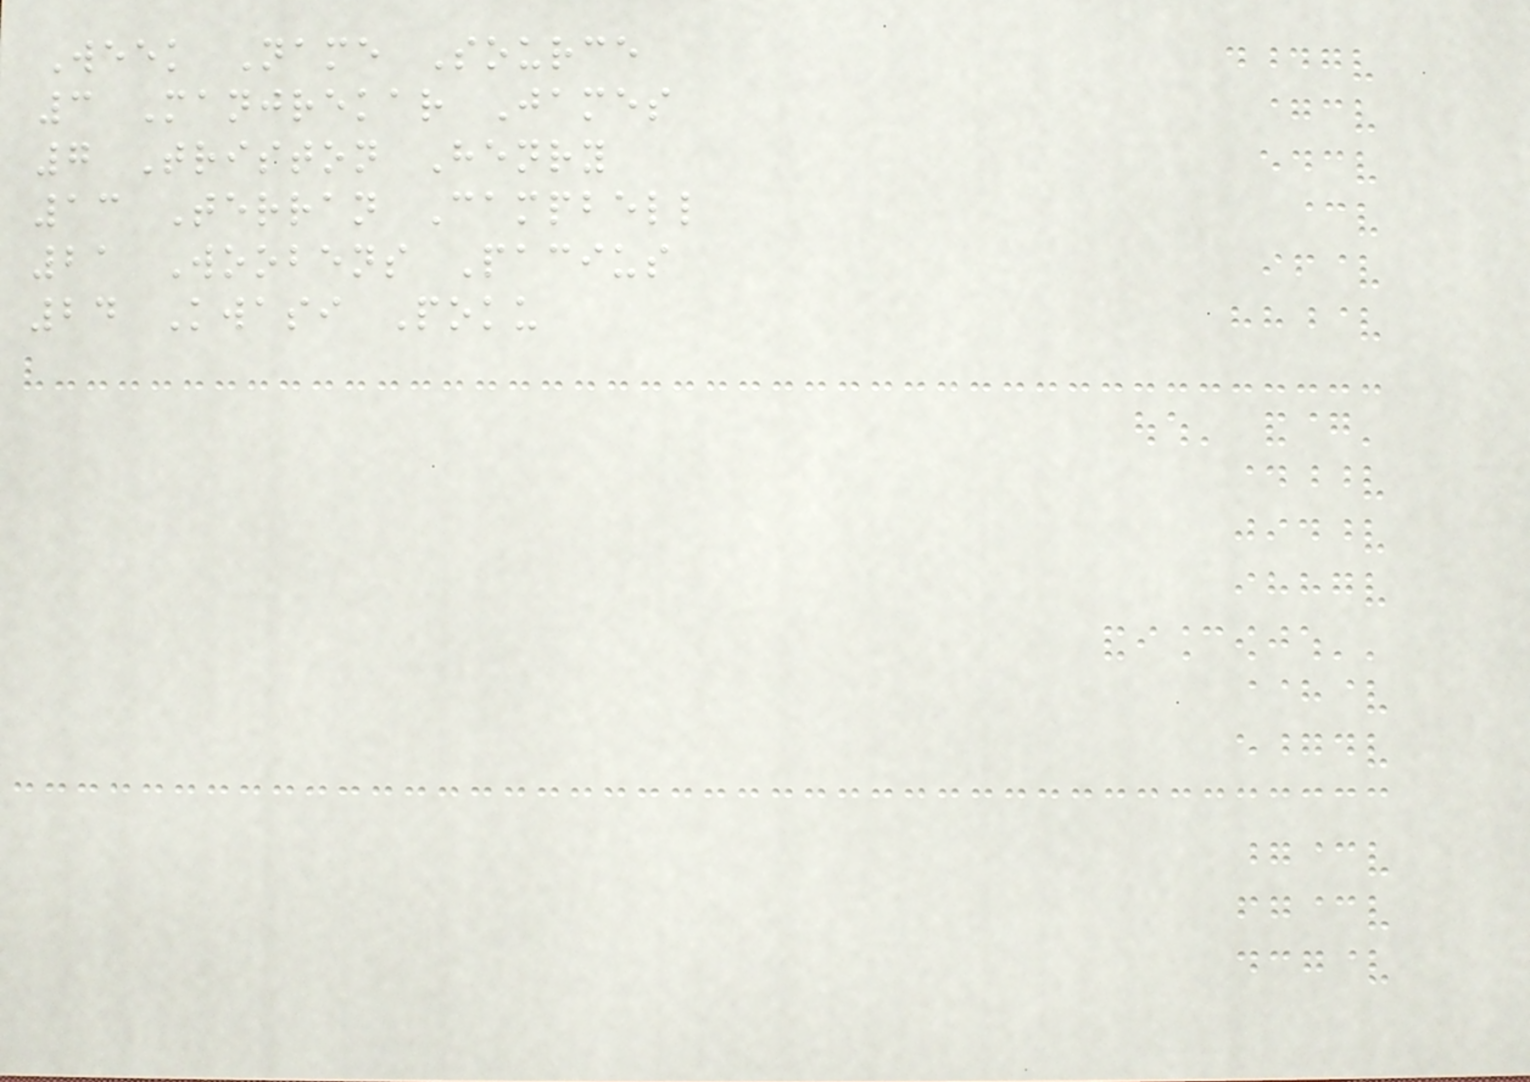Week Name Source
3 Manjrekar James
7 Triston Henry
13 Terran Campbell
21 Woobens Pacius
24 Kwasi Poku
